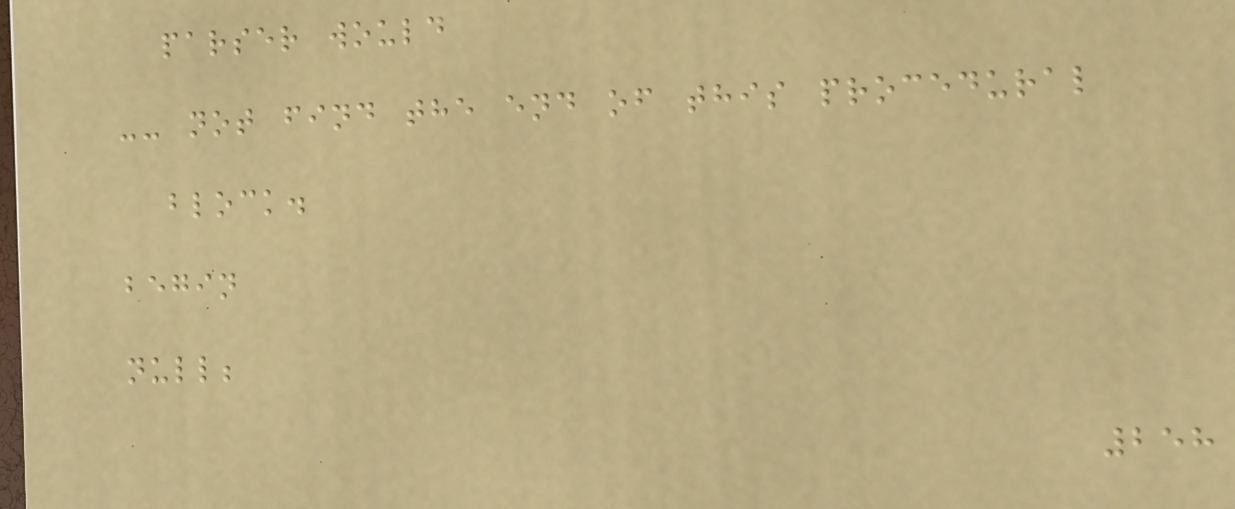parser would
-- not find the end of this procedural
block.
begin
null;
258
